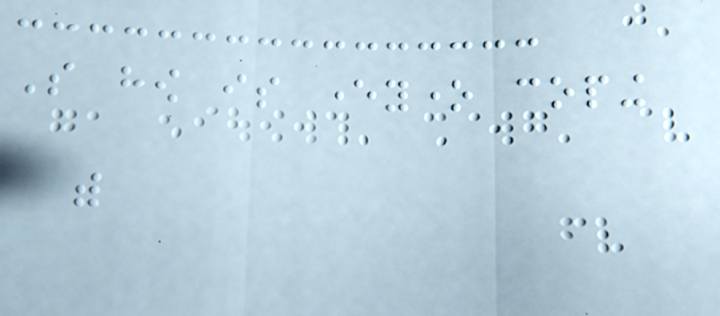So how is everyone coping
with
